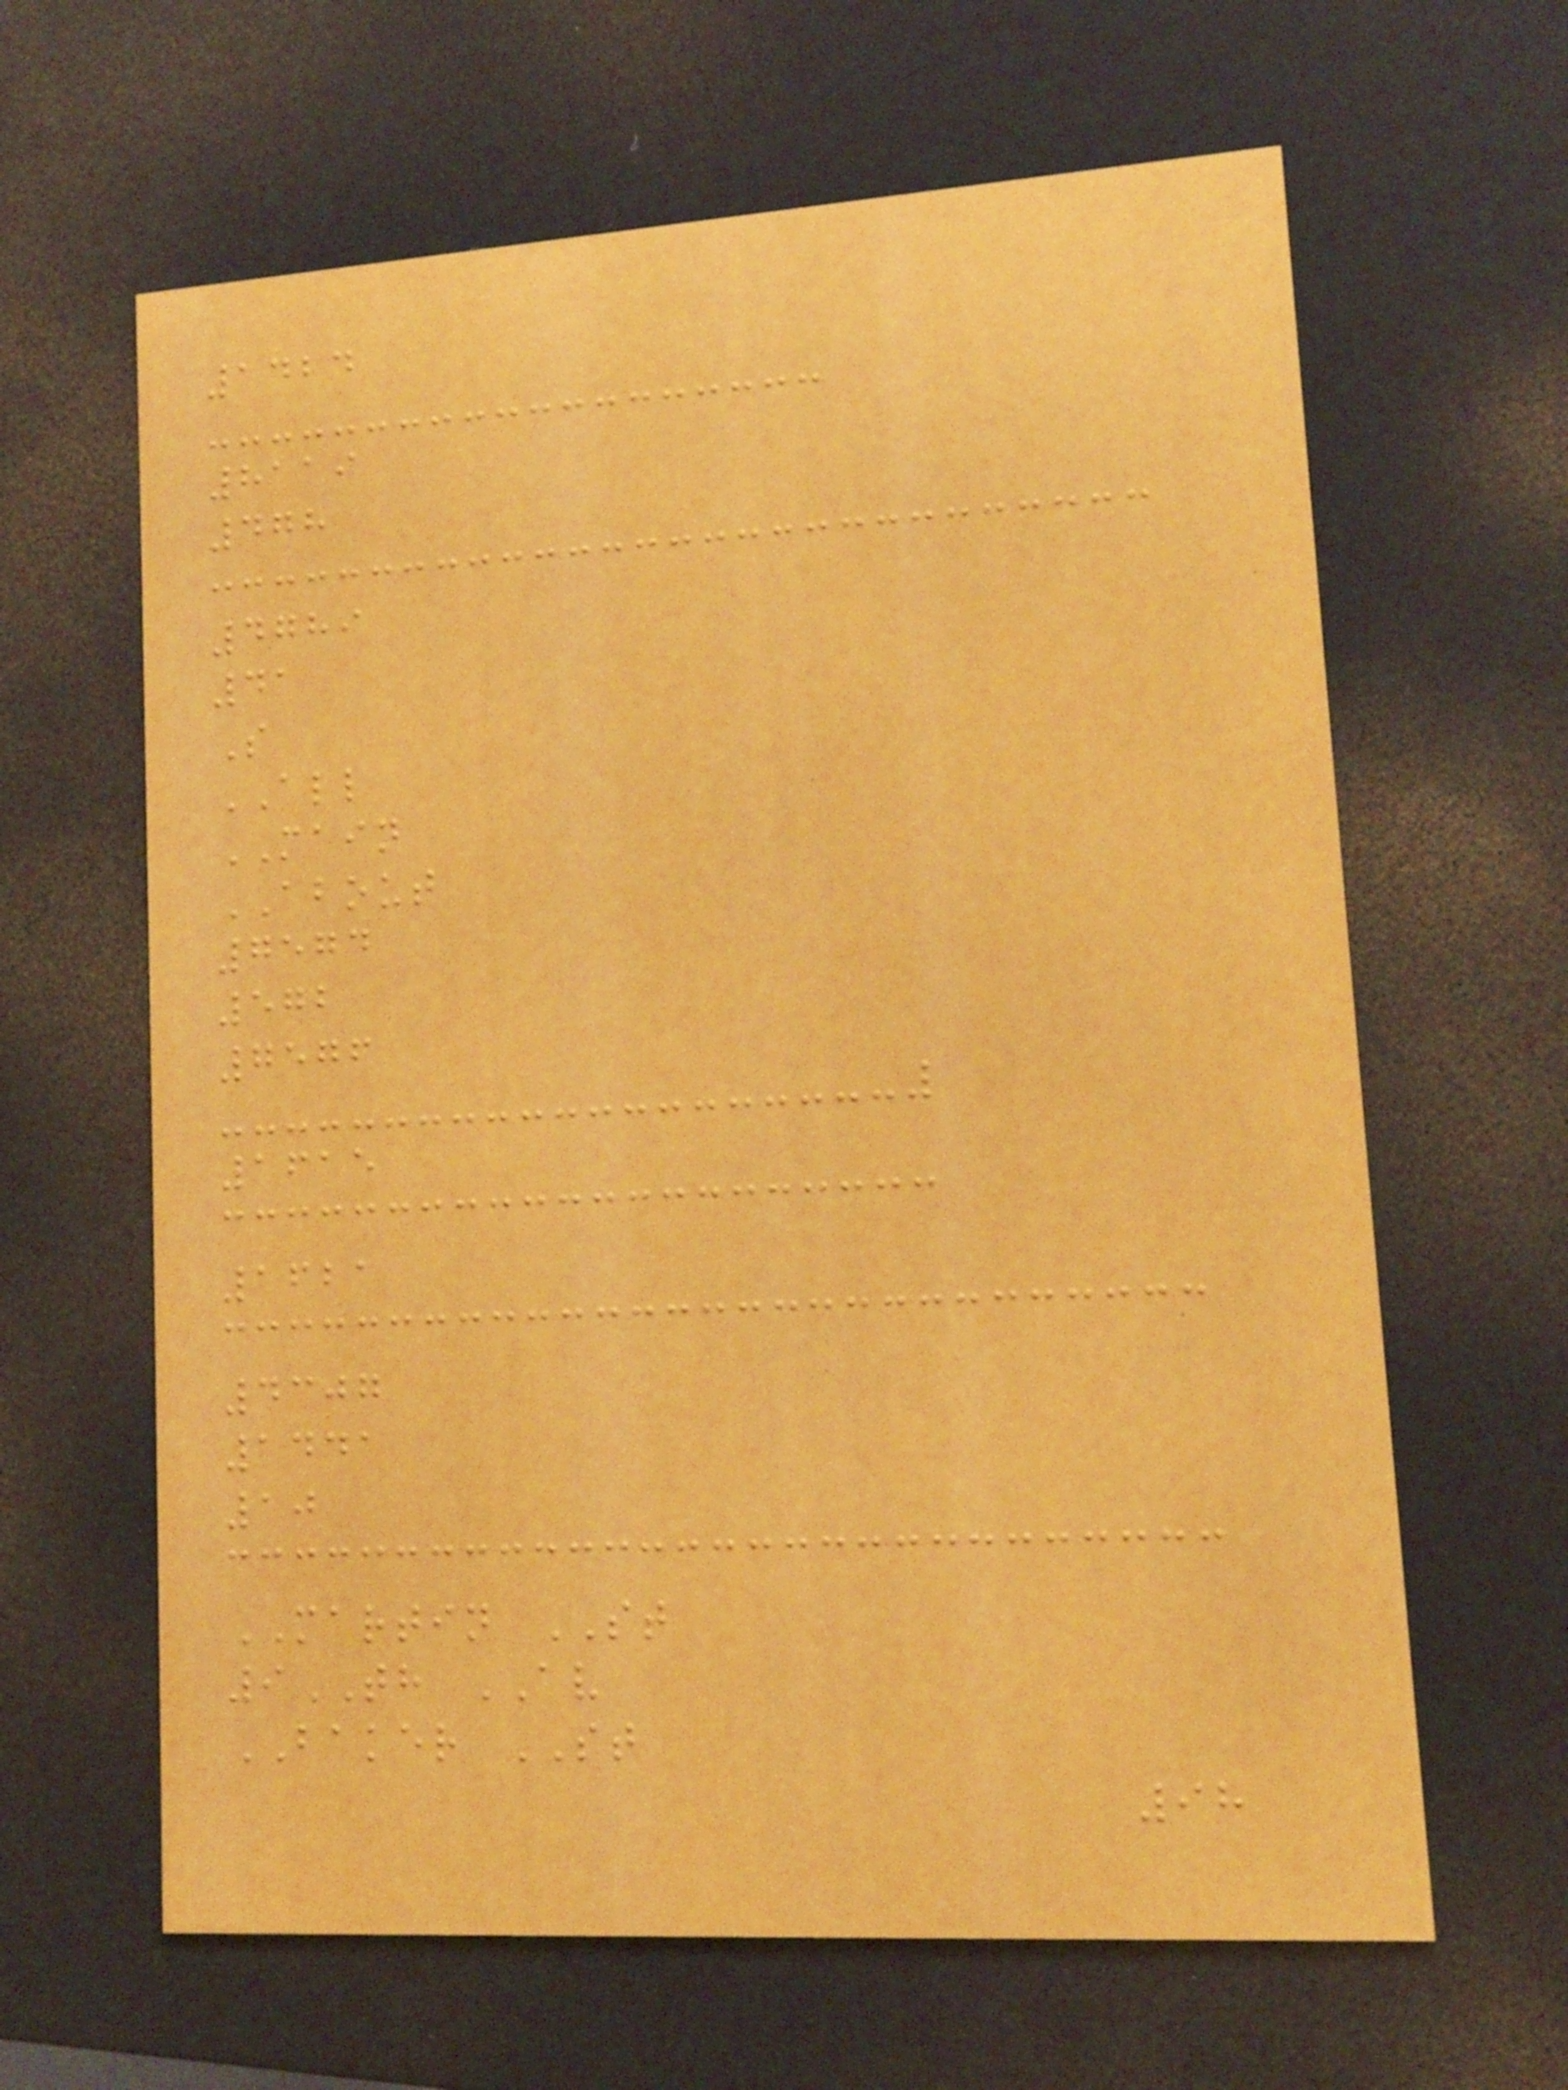1424
8119
478
4789
41
S
ALL
MAIN
ABOUT
7574
572
7576
1615
1621
4307
1441
10
MARTIN ST
9TH AV
BAKER ST
98
